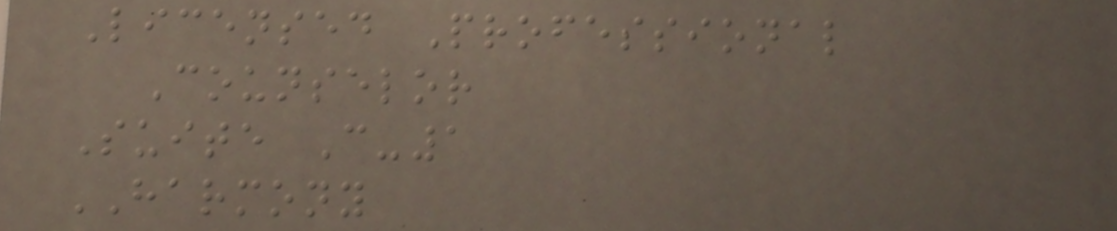Licensed Professional
Counselor
Suite C-1
HARMONY
